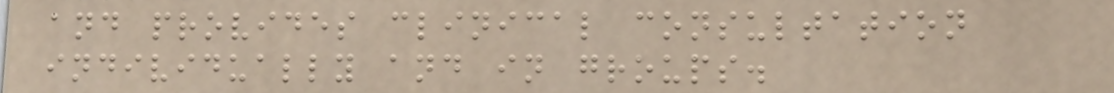and provides clinical consultation
individually and in groups.
